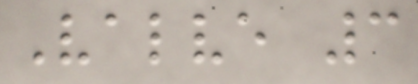Valve 3
